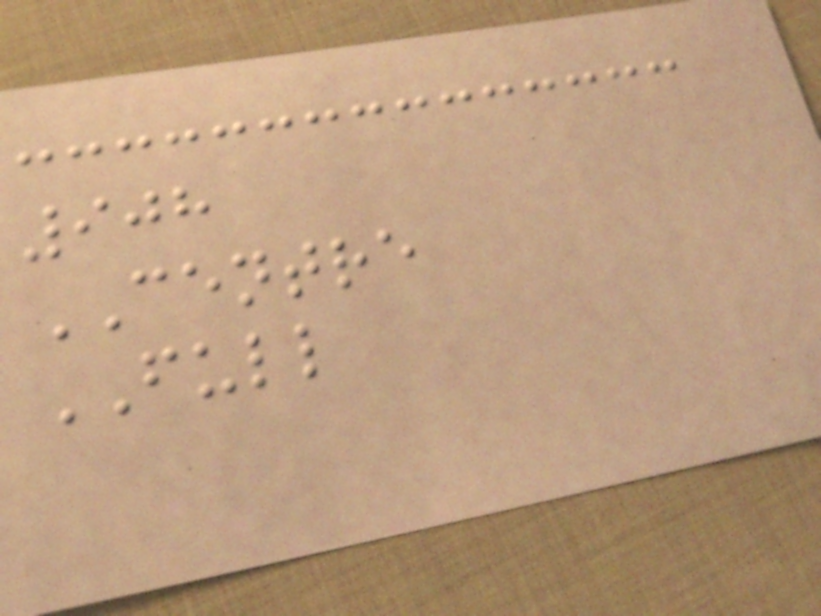908
CENTRE
FULL
